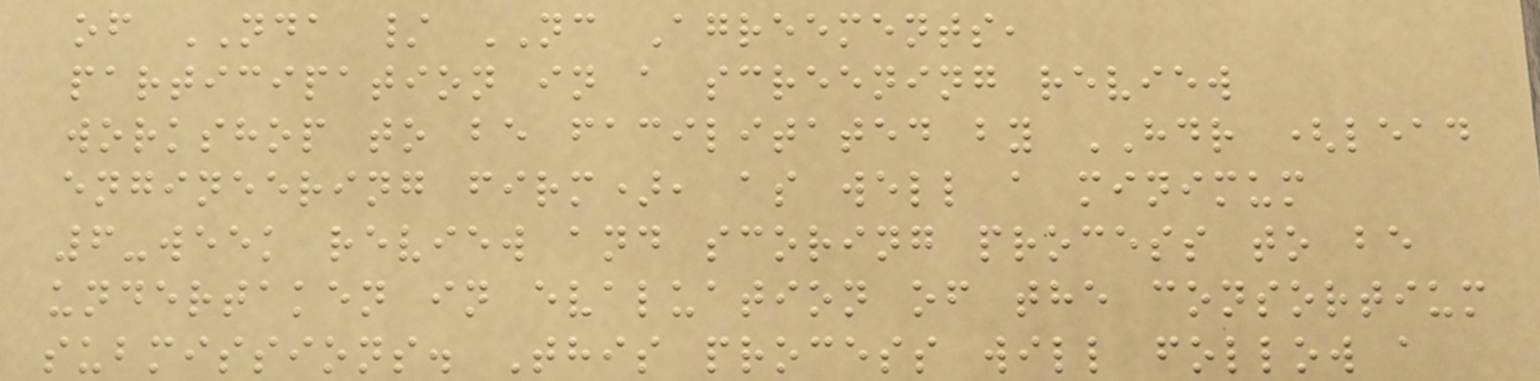of NDA / NC Agreements,
participation in a screening review
workshop to be facilitated by HDR (lead
engineering firm), as well a minimum
6-week review and scoring process to be
undertaken in evaluation of the consortium
submissions. This process will follow a
